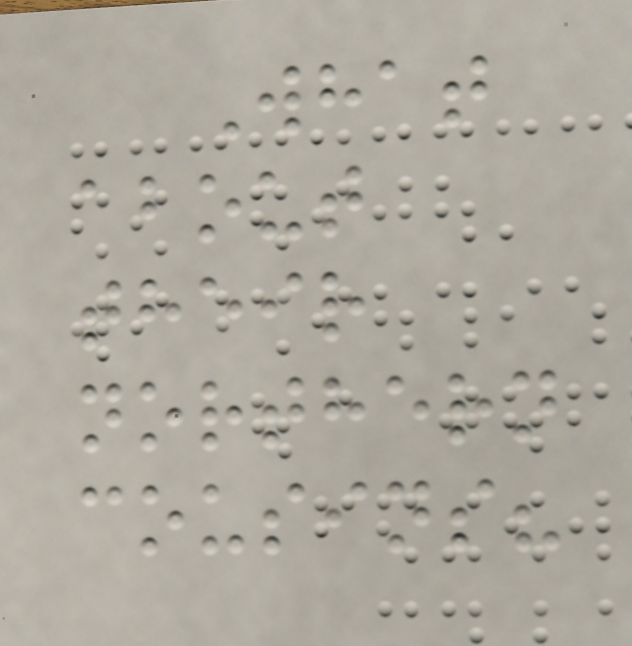What
about
their
northern
cousins?
